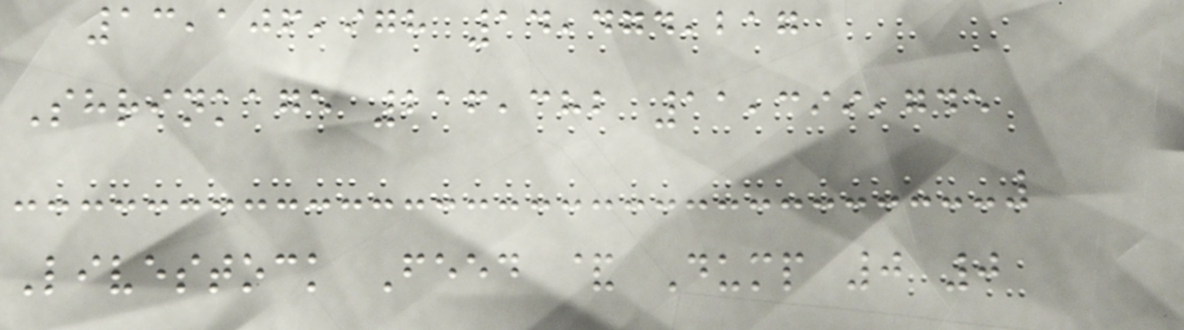13,106,978 14,474,217
Shrinkage 216,382 11,399,745
Livestock Feed & Dump 0 0
